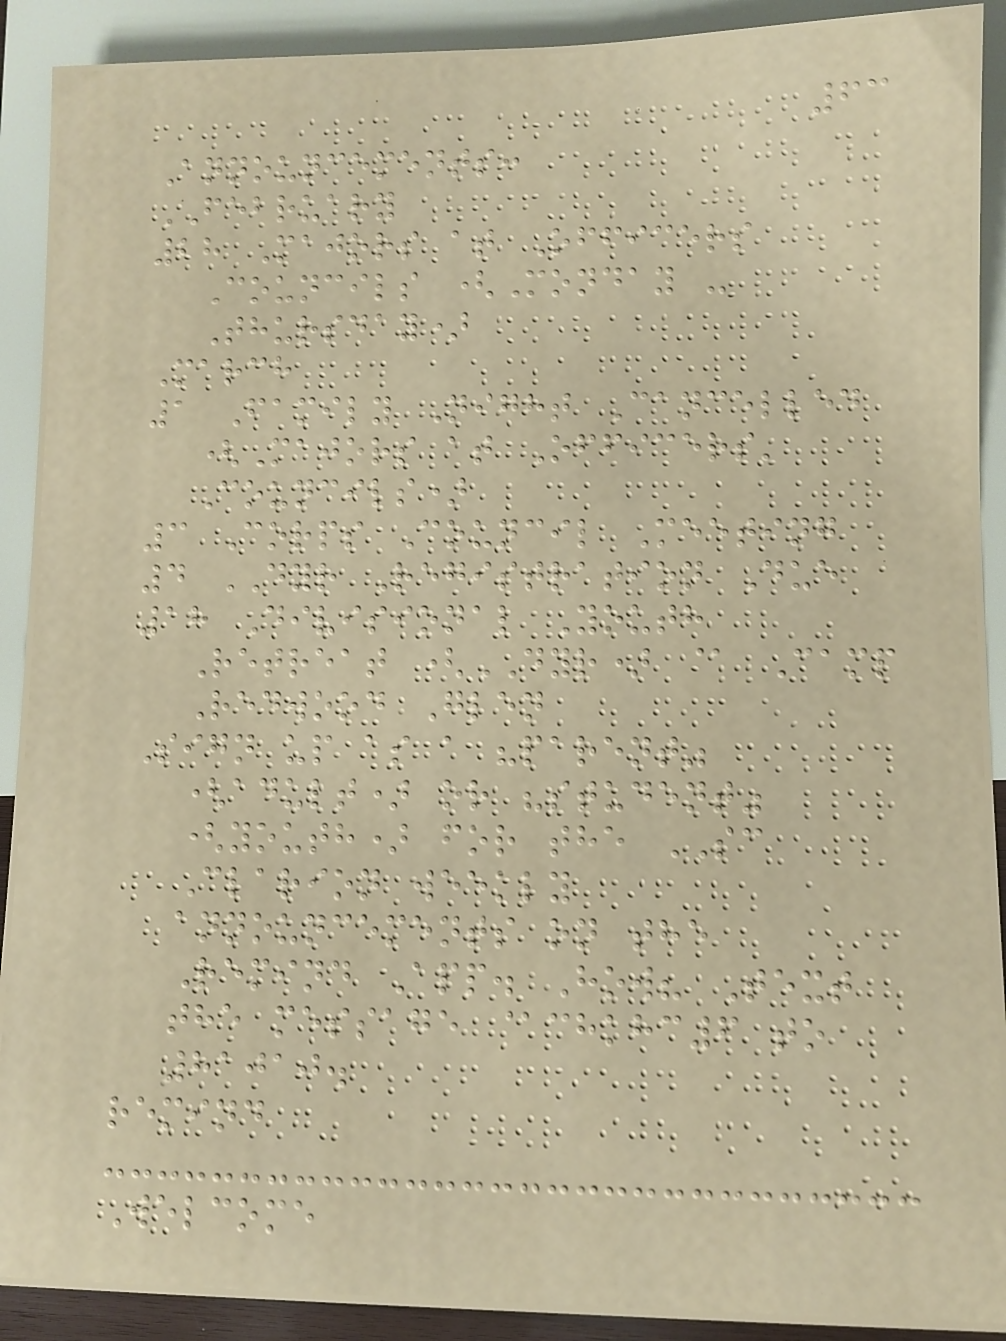63
Announcements:
FEBRUARY
28 Majors at Officers
Councils (Monday -
Thursday)
March
1 Family Night Cancelled
(Majors at Officers'
Councils)
3 Corps Council Meeting
4 DYR Registration Due
18 Divisional Youth
Retreat (DYR) @ Camp
Redwood Glen
Sign up as a "parent"
(adult) or "student"
(youth) for the SC
Clarion weekly
announcements on the
Remind App. How? Text
the message @chkhc6 to
81010.
remind
Welcome
